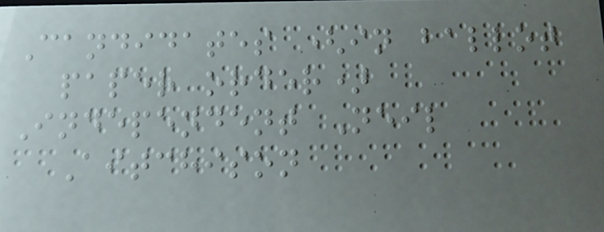Candidates (in ballot
paper order)
Independent Neil
Aitchison
